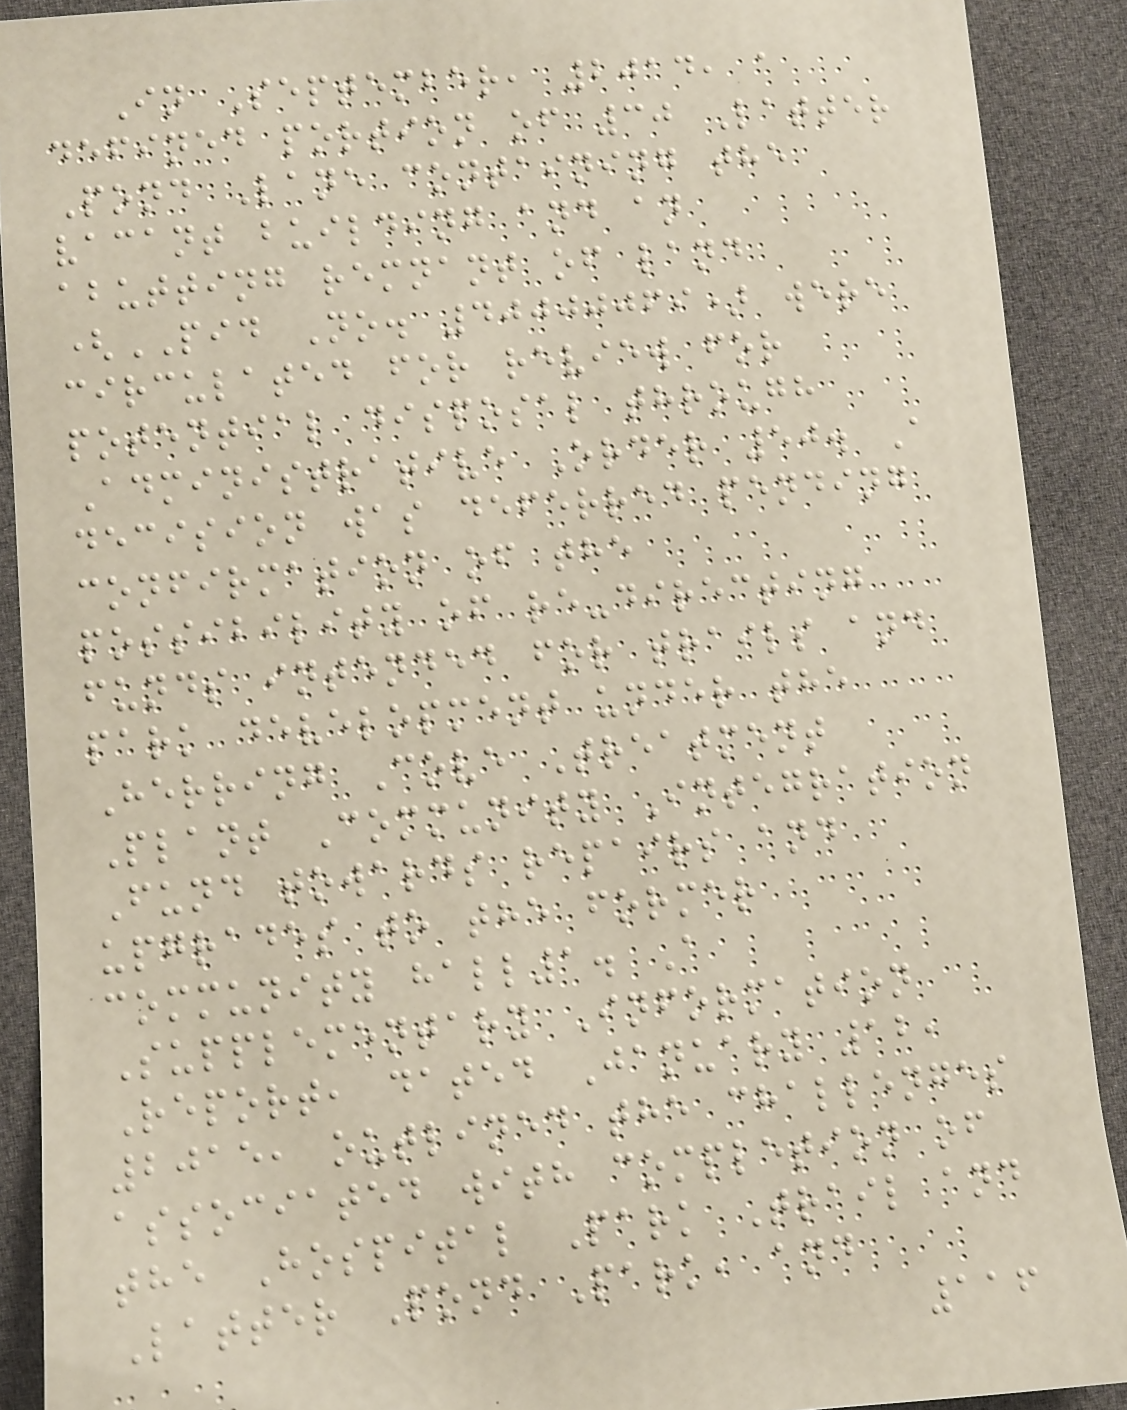In September, 2014, a
defined portion of 30 Latter
Pond Lane containing the
vacant building and an
abutting remnant of land
(PID No. 40000069) were
circulated for review for
potential disposal through
Administrative Order 50. A
decision was deferred pending
confirmation of the
possibility of re-directing
funds intended for trails and
park development under the
Herring Cove Treatment
Plant Community Integration
Fund towards repairs and
upgrades to the former
community hall1. A
Supplementary Information
Report, dated January 12,
2015, outlined the challenges
associated with completion of
the Hospital Park Trail and
Latter Pond Park, and
116
